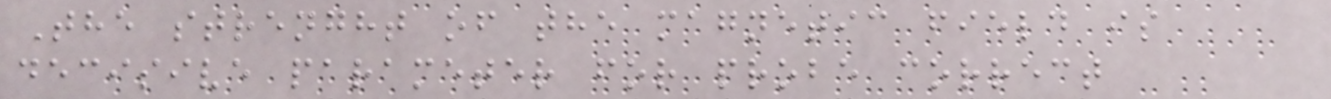The strenght of the magnetic field is
decisive parameter for probe correct
